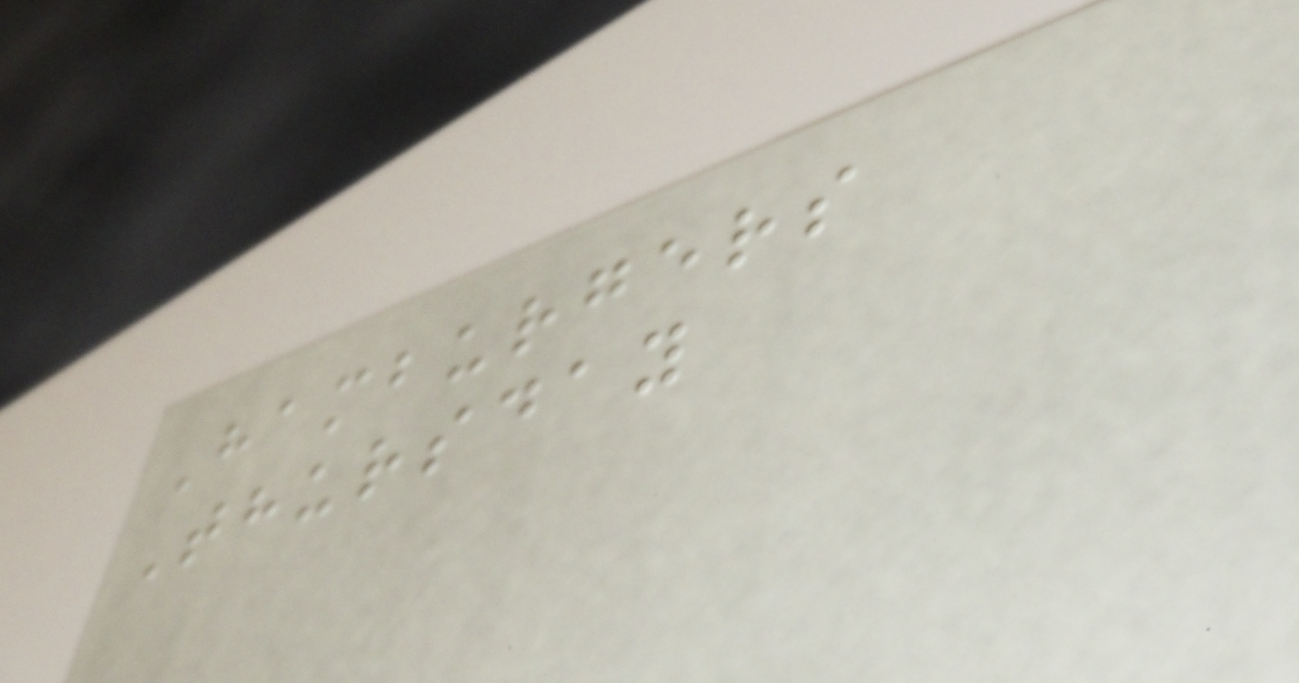Hamburgers
Thursday
